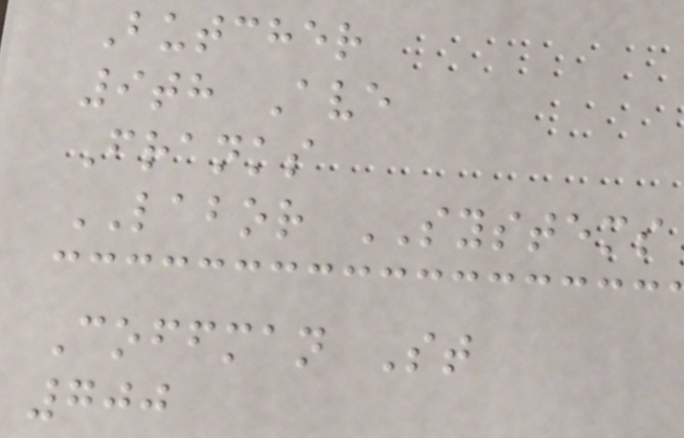Butcher
9th Ave
Franks
LABOR SYSTEMS
Coffman St
700
